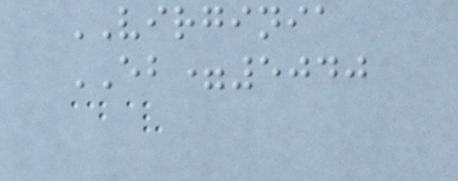VIRGINIA
EB=5040
